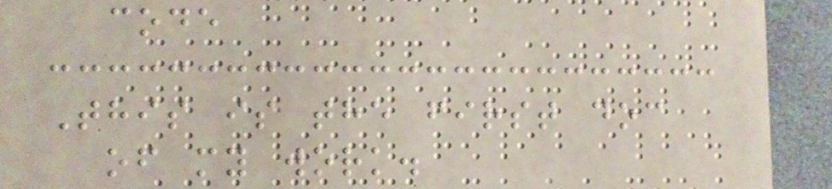code
This is the first doc
of my work.
